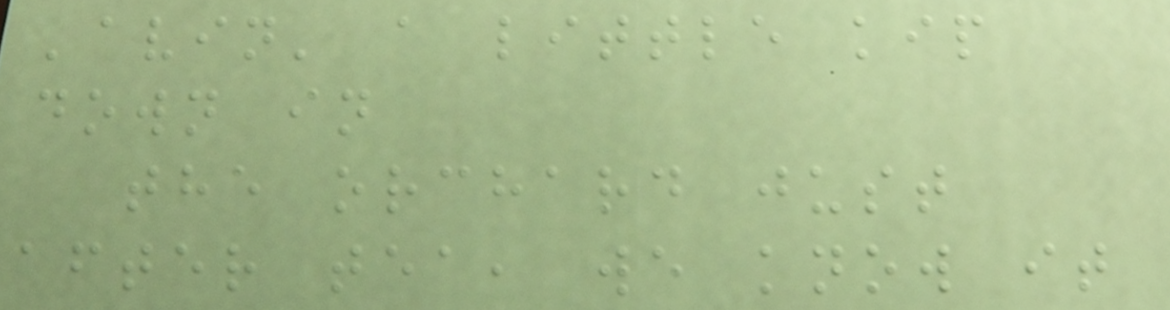'avin' a little kip
down in
the orchard just
after tea, we know it
